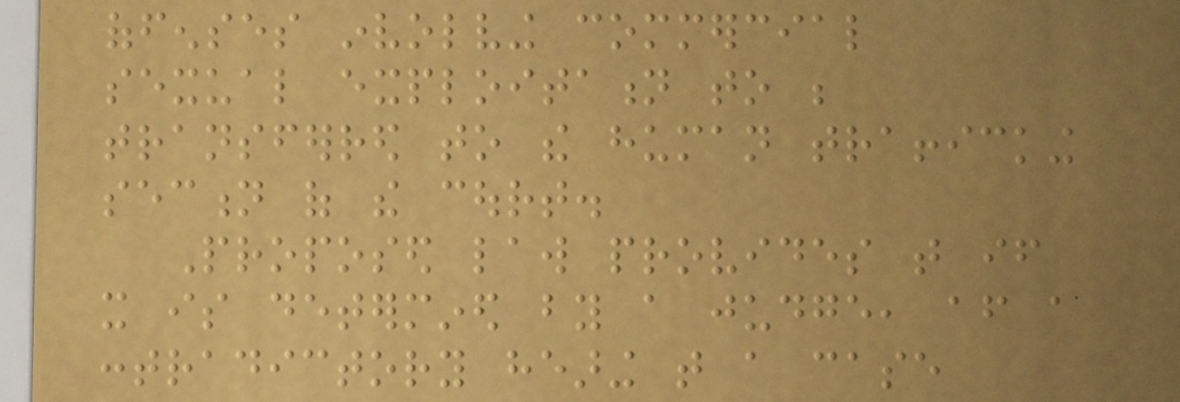offenses involving commercial
sexual exploitation to be
transferred to the human trafficking
section of the court.
Proposed law provides that if
it is determined by a judge, after a
contradictory hearing that a case
